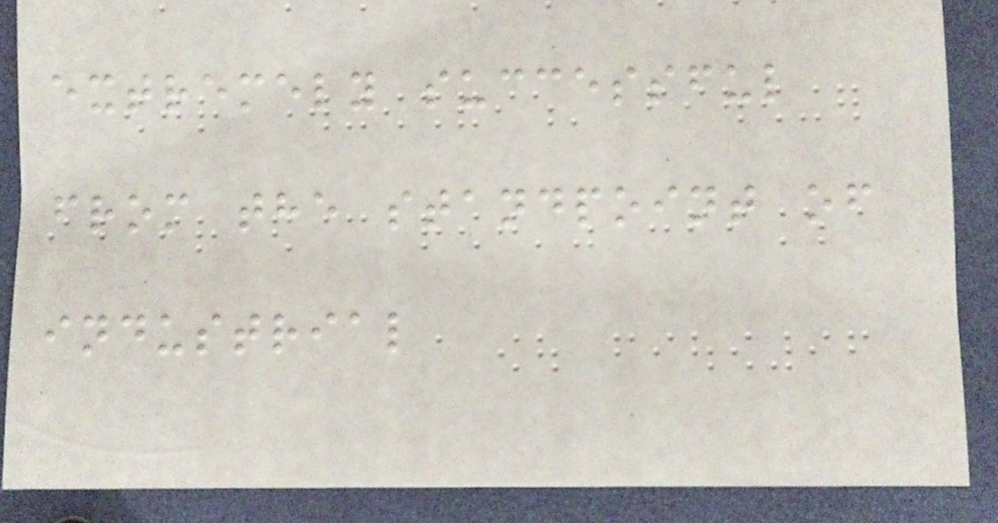extremely successful
from the standpoint of
industrial
